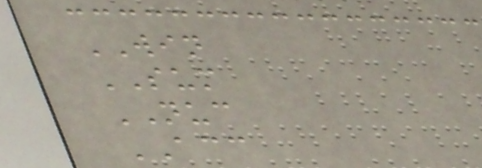WIN
SUM
NUC
ACC
